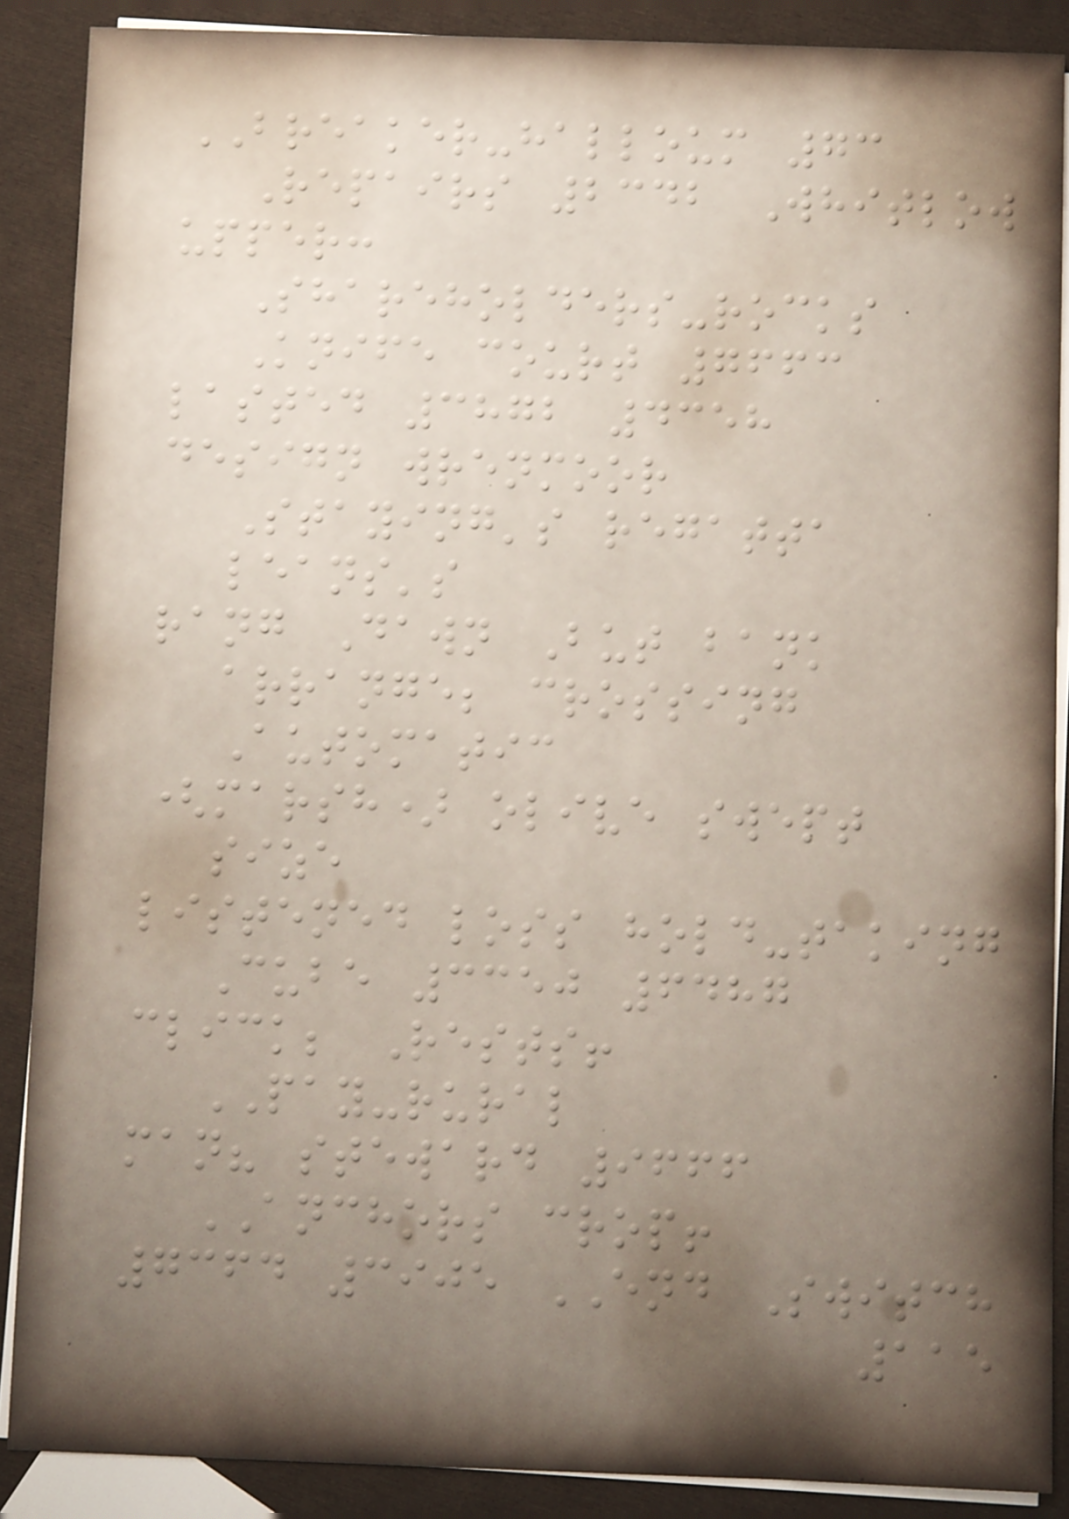BREAKER-halloum 73
Repairs 2342 Whitlow
upper:
Shareholders-rocks
Knife court 7663
lasted 3872 4358
design wrenmoor
Staying's regatta
leans's
rang Dawn But bank
arrange; crossing
Automatic
(marsh) olive swept
size
listened loss hold-taking
Cube 3350 6487
click; Rests!
PAY-rural
man? steward 9666
ANCHORS crop!
7364 3905 END Switch
115
